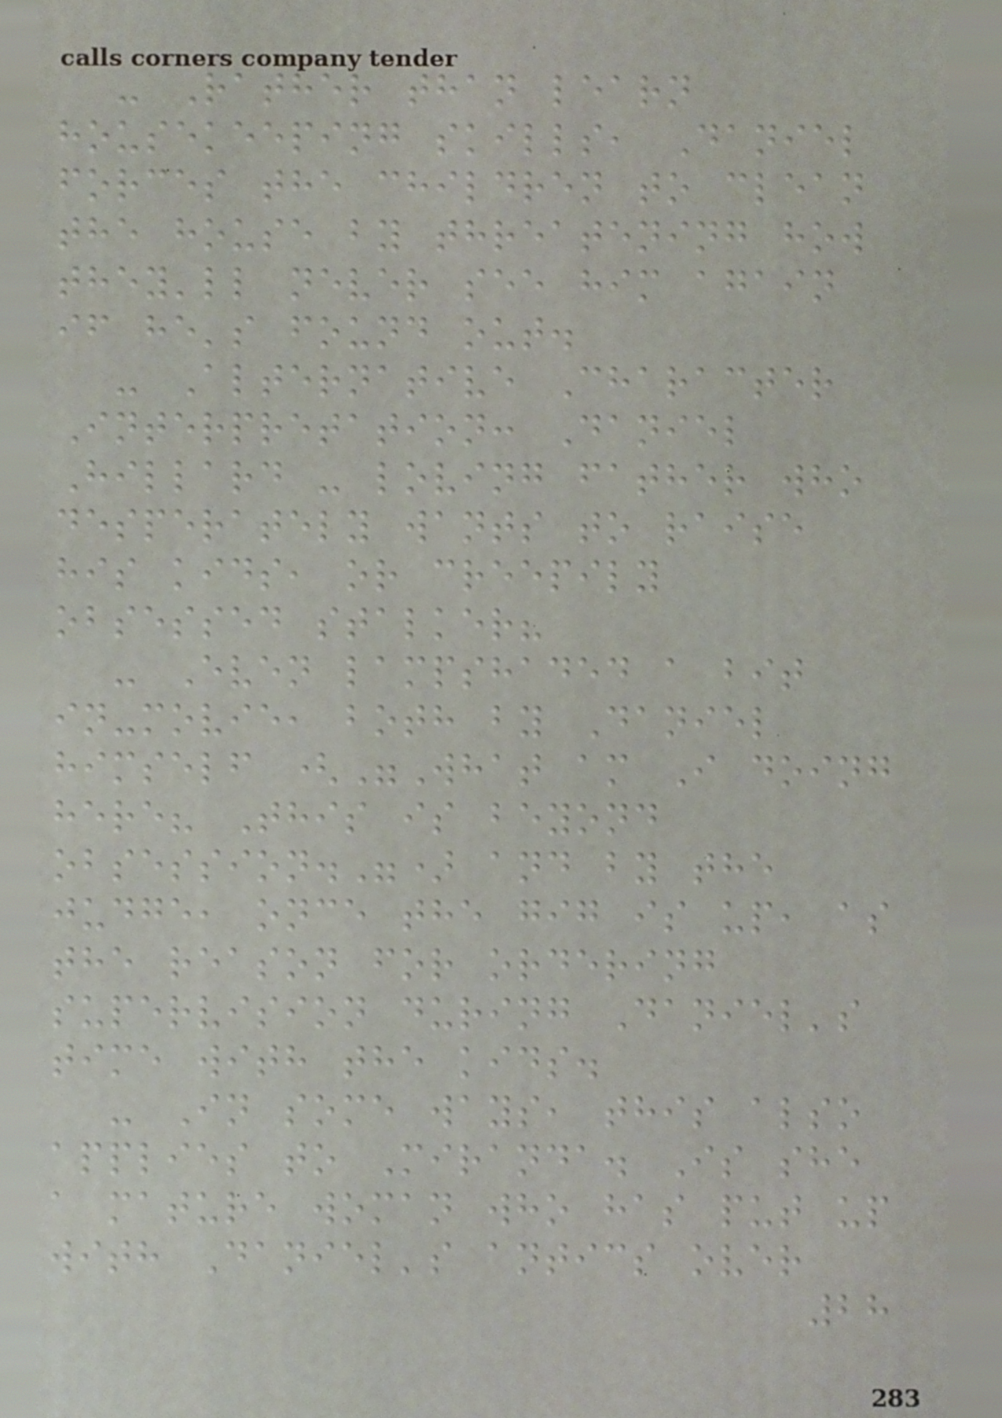- Rather than learn
housekeeping skills, Daniel
forces the children to clean
the house by threatening how
they'll never see him again
if he's found out.
- Alternative Character
Interpretation: Daniel
Hillard - loving father who
desperately wants to raise
his kids, or creepily
obsessed stalker?
- Even lampshaded a bit
in-movie, both by Daniel
himself ("What am I doing
here? This is beyond
obsession.") and by the
judge, once the gig is up, as
the reason for ordering
supervision during Daniel's
time with the kids.
- In some ways, this also
applies to Miranda. Is she
a mature woman who has put up
with Daniel's antics over
28
